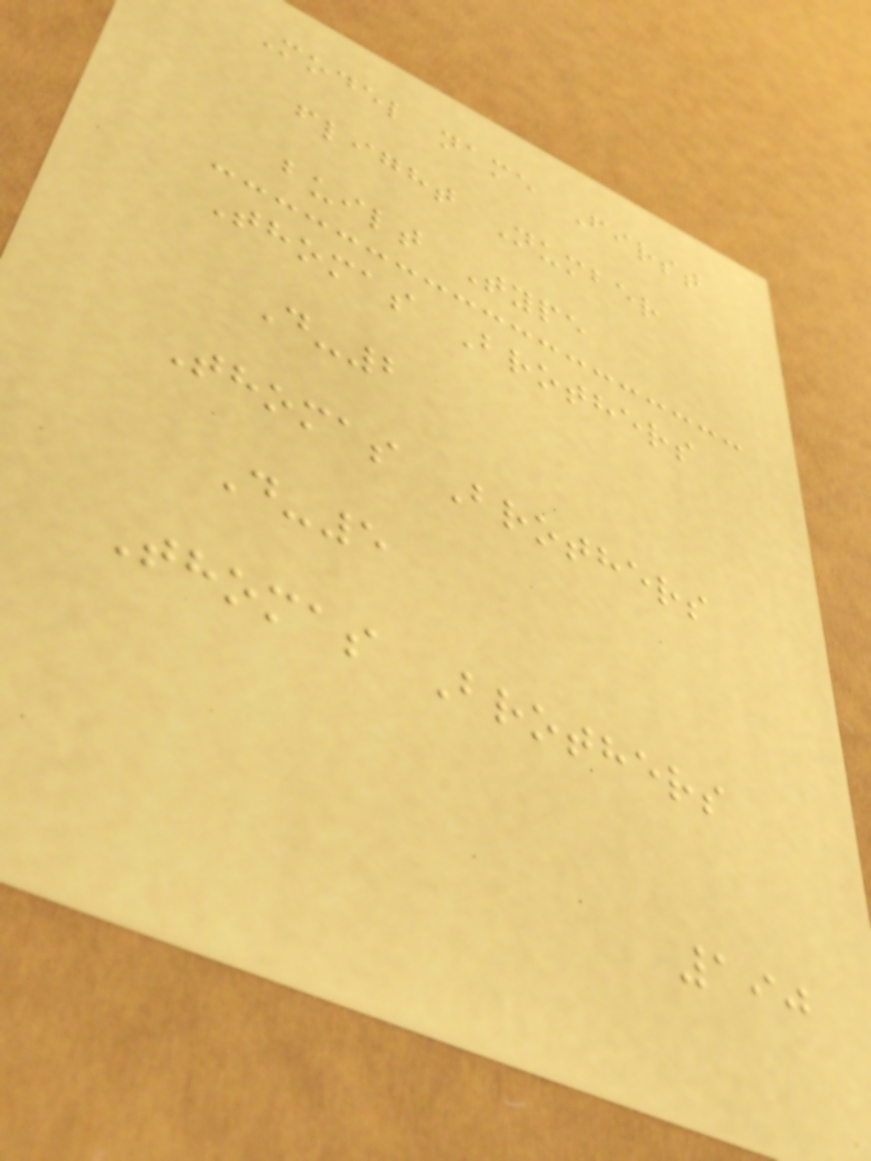Model name First
flight Number
built Type
Thomas Brothers
D-2
Thomas Brothers
D-5
Thomas Brothers
190
